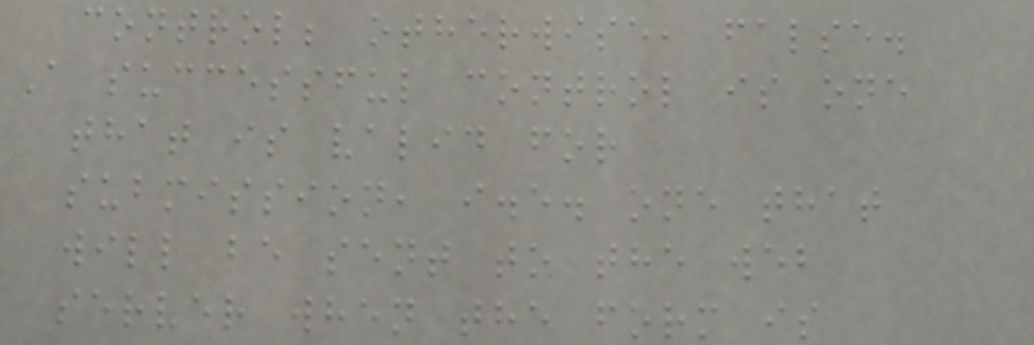control; otherwise, false.
A successful control is one
that is valid for
submission, i.e. one that
will be sent to the web
server when the form is
